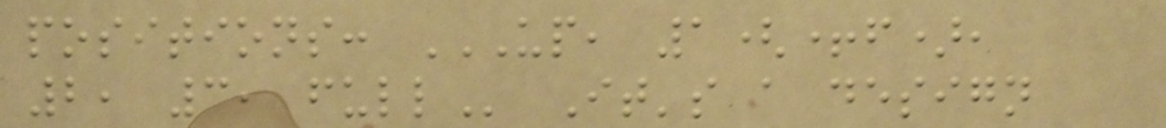positions: UP, 1(+F),
2, 3, FULL It's a design
